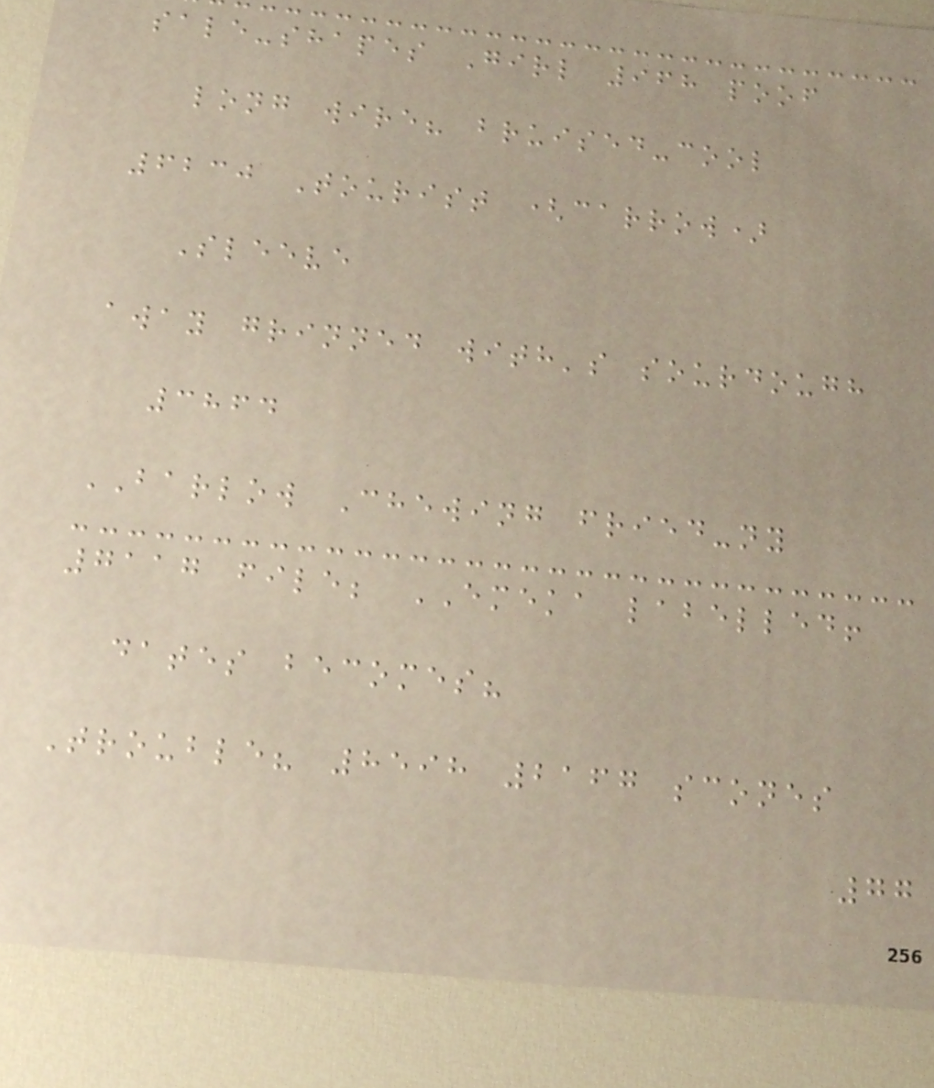sale-shapes Girl 968 poof
long wire? bruised-cool
6230 Tourist (carrow)
Sleeve
away grinned with's sourdough
3864
BARLOW Chewing fried-ny
7117 file; EMEKA labelled!
dates becomes?
Trouble? 8598 2167 scones
77
